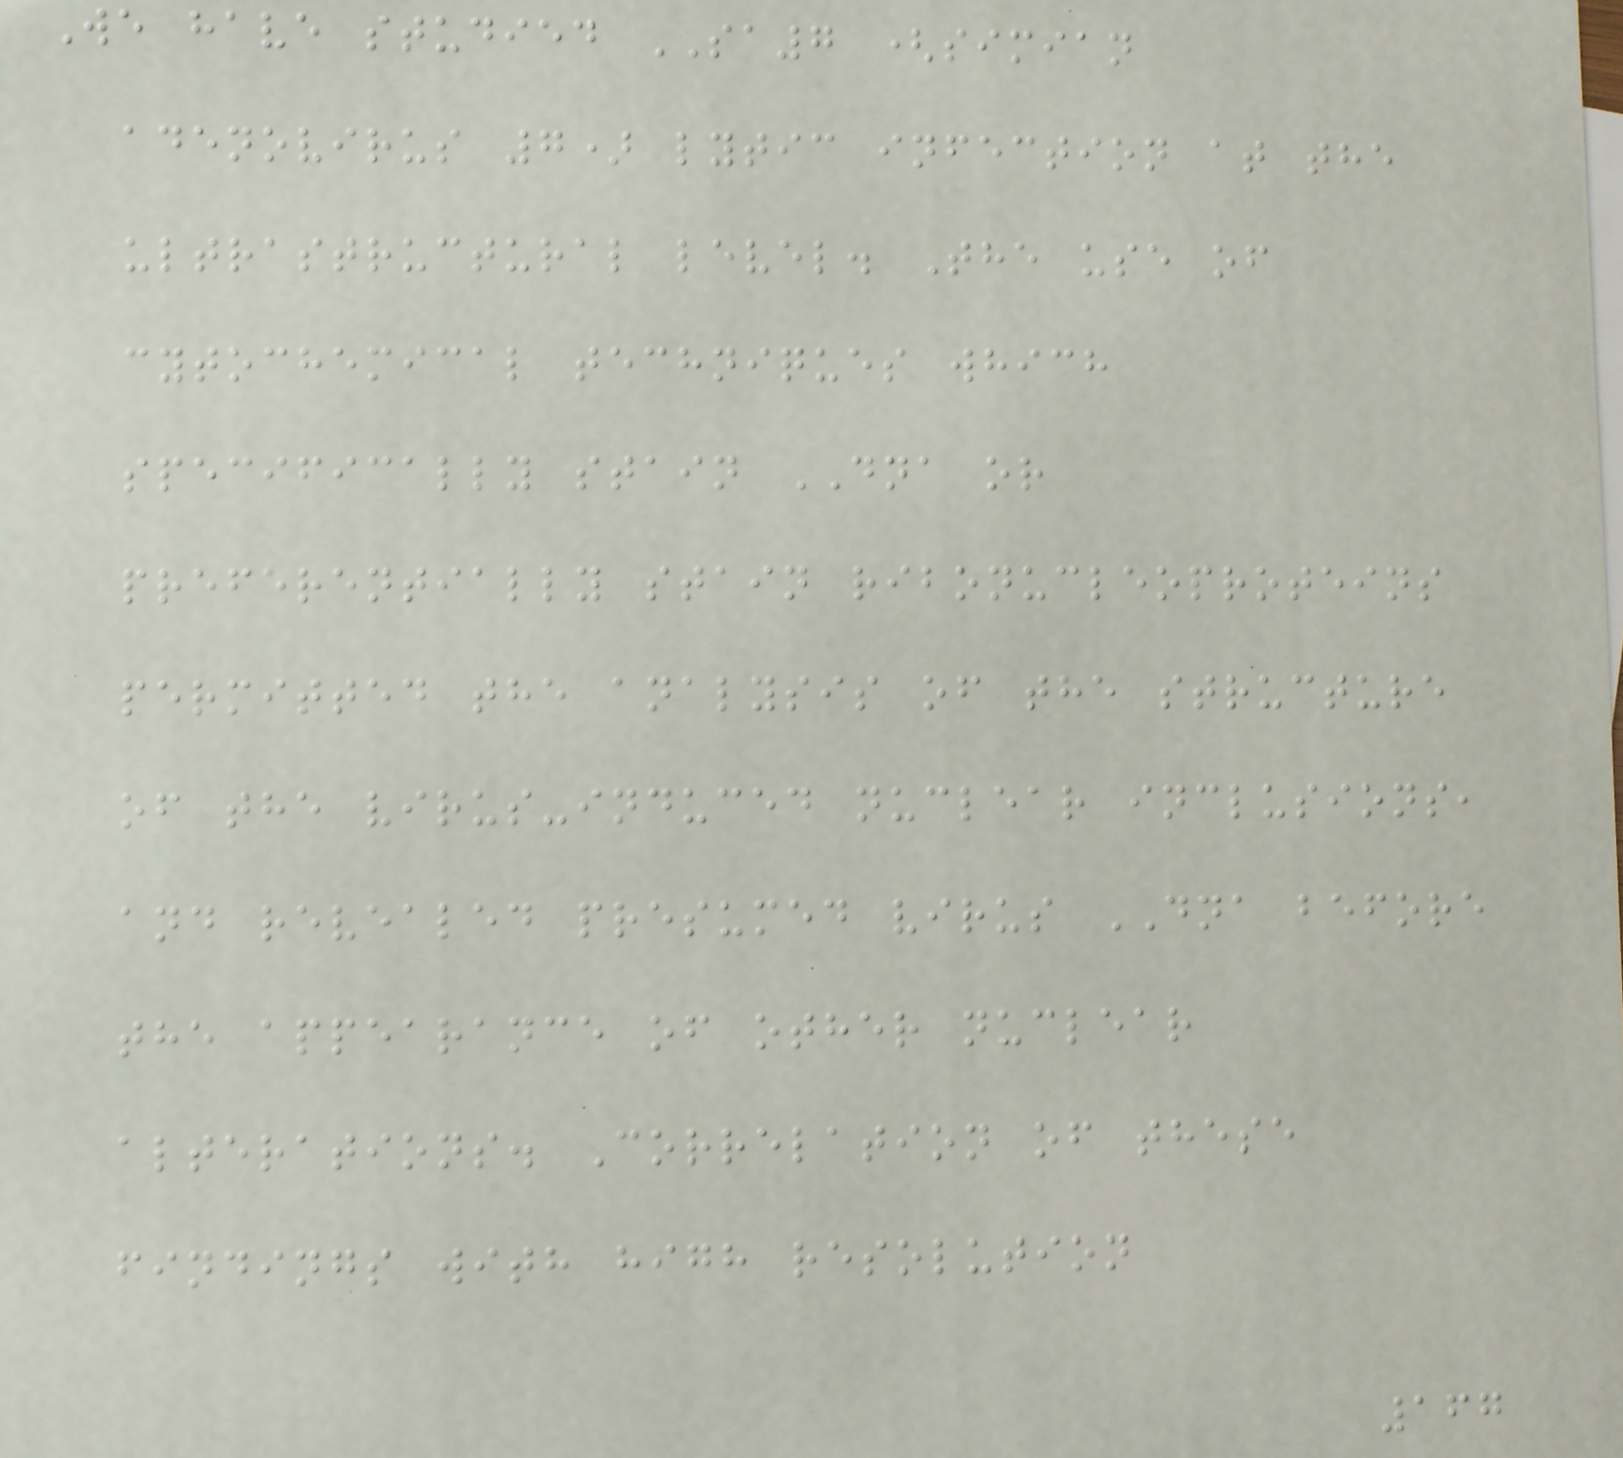We have studied SA7 (simian
adenovirus 7) lytic infection at the
ultrastructural level. The use of
cytochemical techniques which
specifically stain DNA or
preferentially stain ribonucleoproteins
permitted the analysis of the structure
of the virus-induced nuclear inclusions,
and revealed presumed virus DNA before
the appearance of other nuclear
alterations. Correlation of these
findings with high resolution
167
